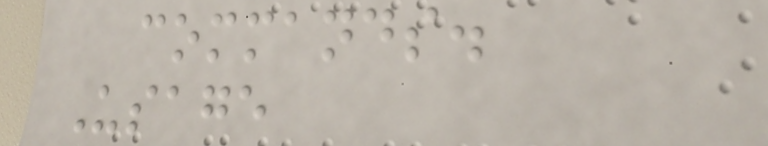commands.
Usage
